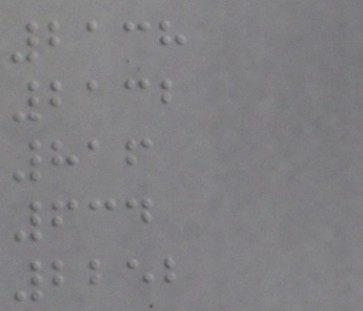2138
2132
816
634
2252
